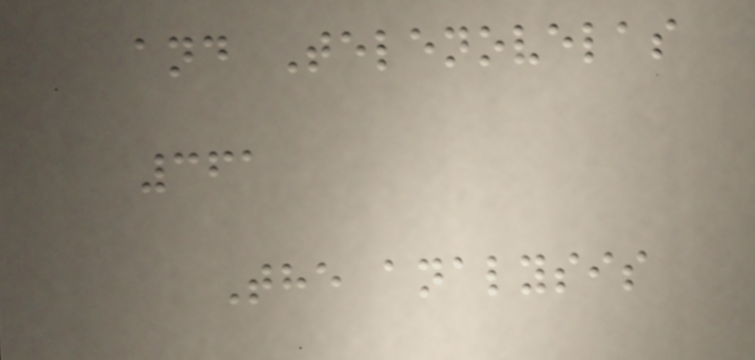and Telenovelas
361
The analysis
